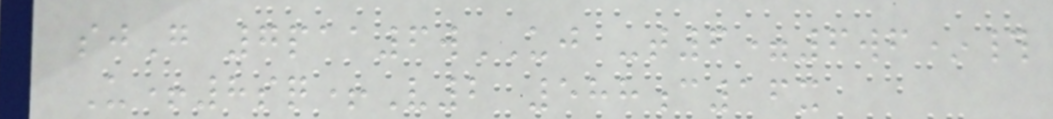sjG 7paa6wUJ -t6=6wf*#
U+8sq+V2 588c16x
